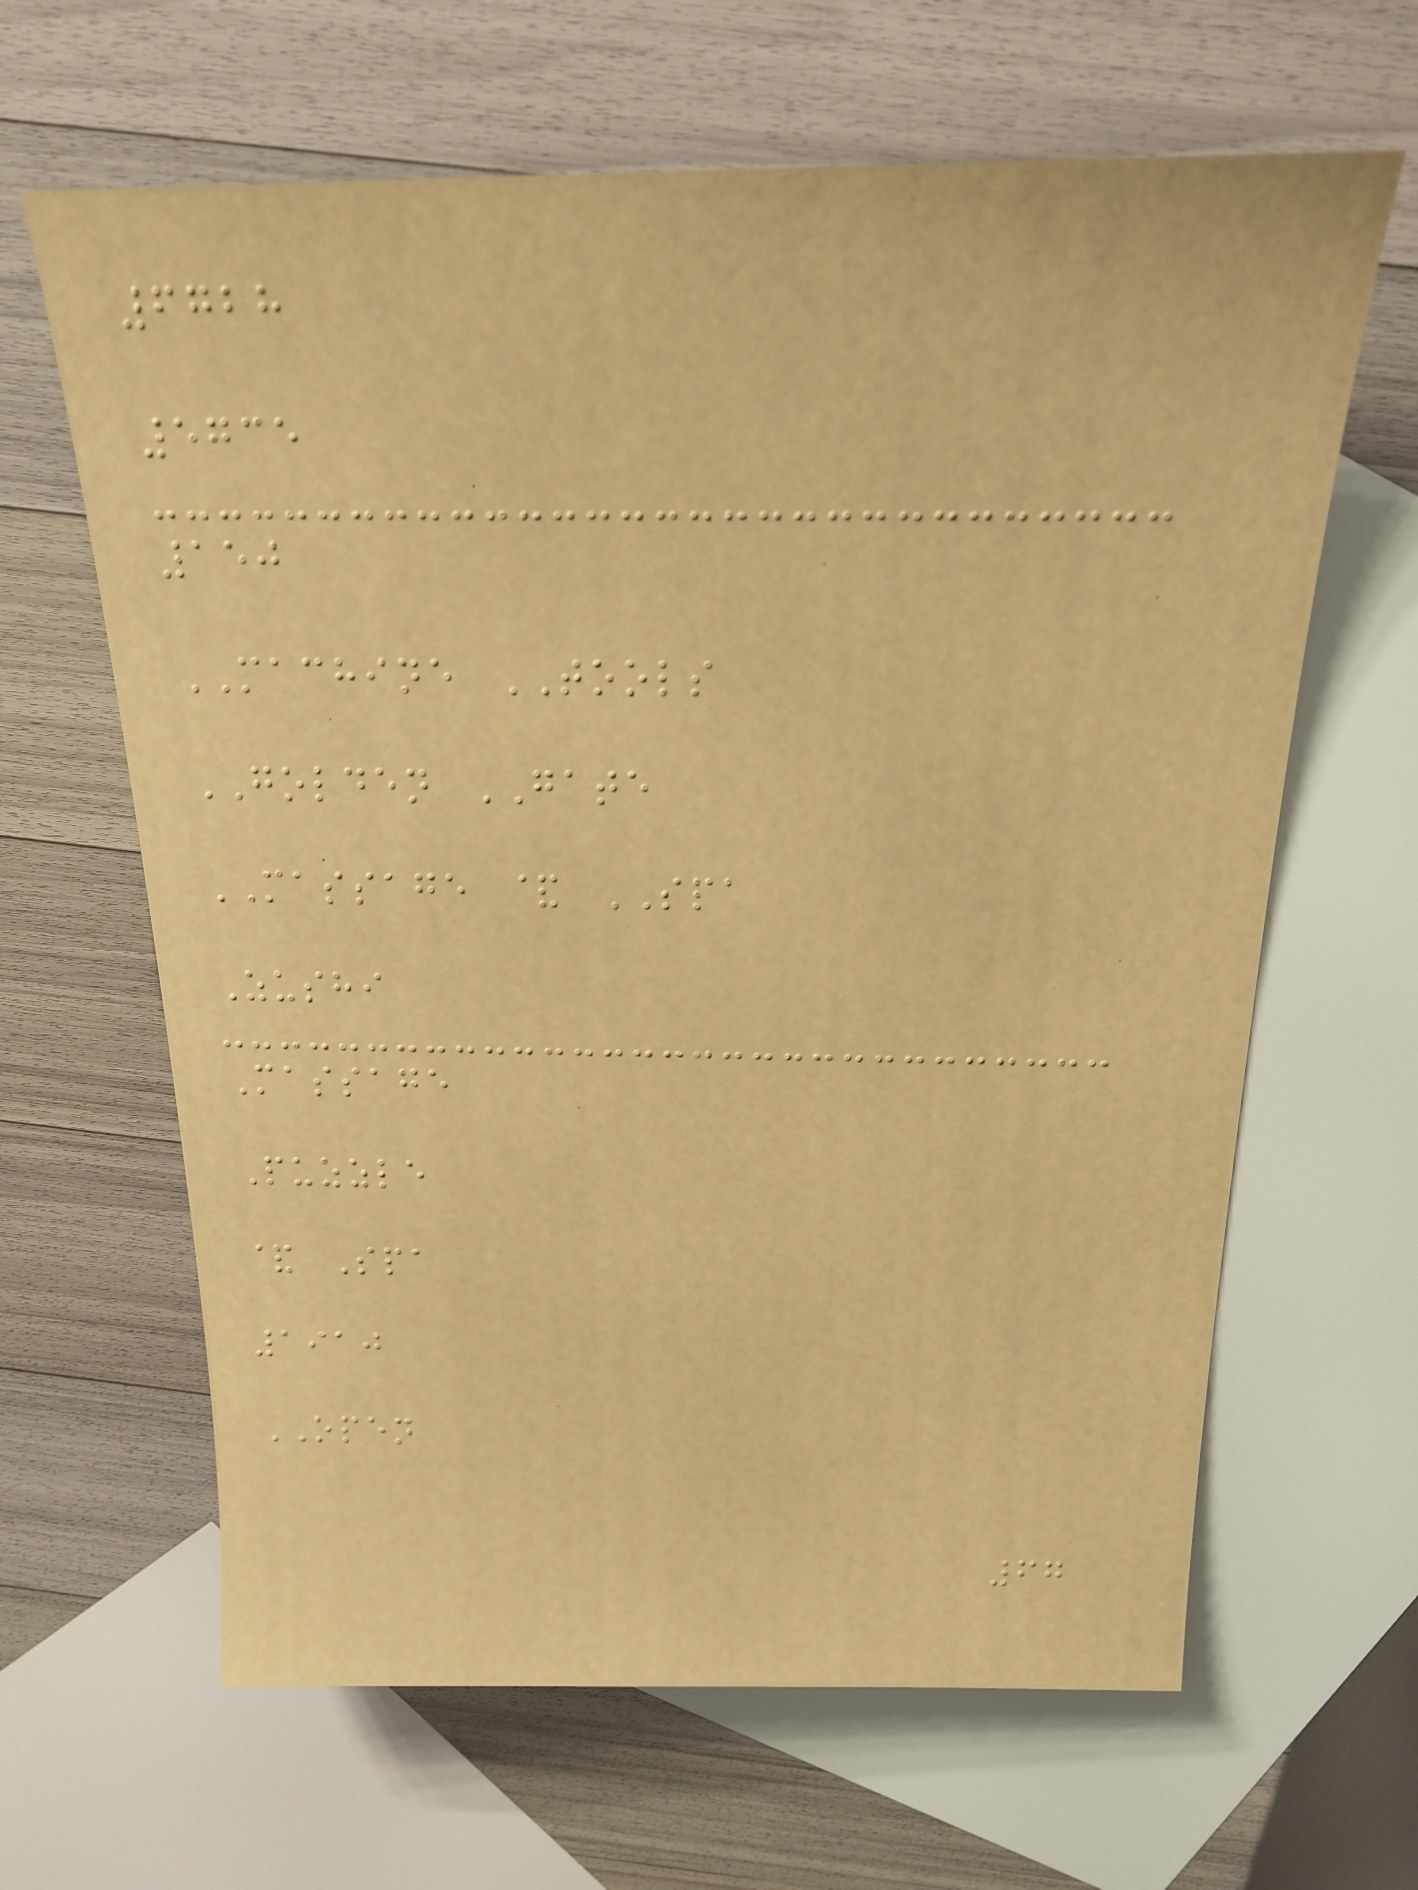6728
5735
150
MACHINE TOOLS
GOLDEN GATE
MASSAGE & SPA
Zushi
Massage
Puzzle
& Spa
1910
OPEN
67
